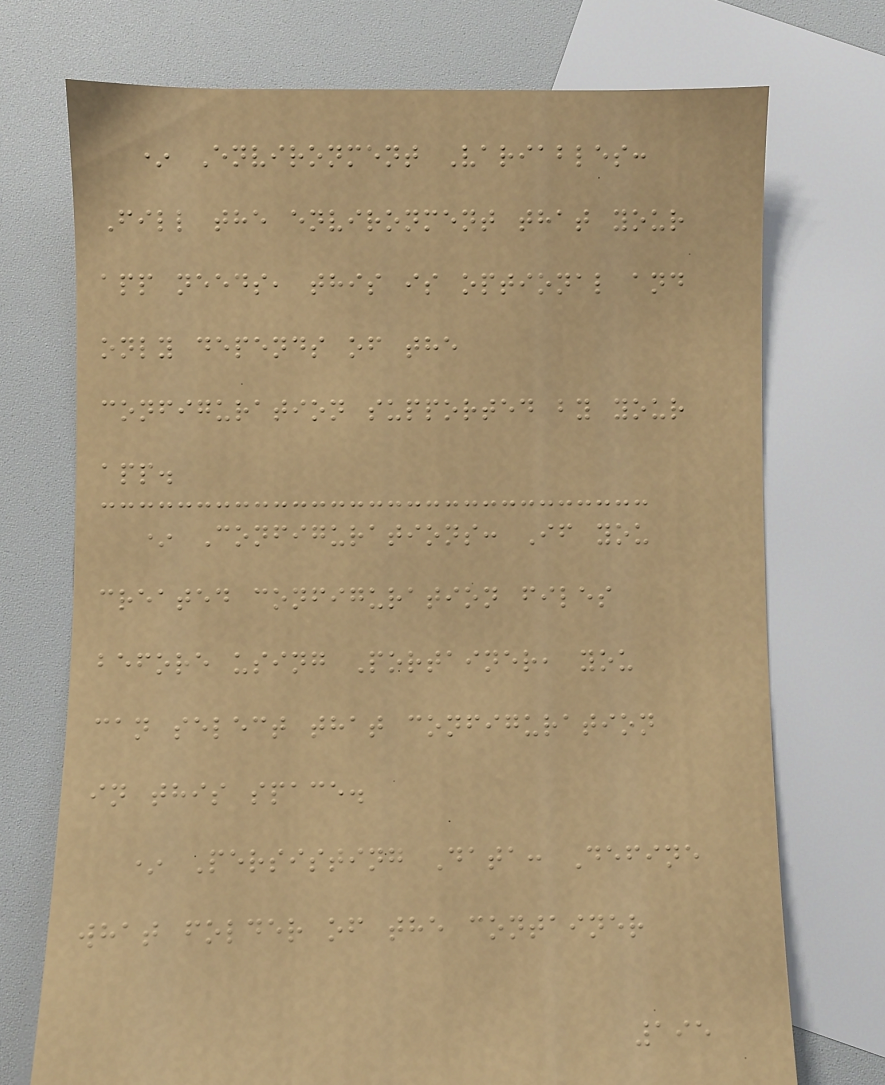* Environment Variables:
Fill the environment that your
app needs, this is optional and
only depends of the
configuration supported by your
app.
* Configurations: If you
created configuration files
before using Portainer, you
can select that configuration
in this space.
* Persisting Data: Define
what folder of the container
195
